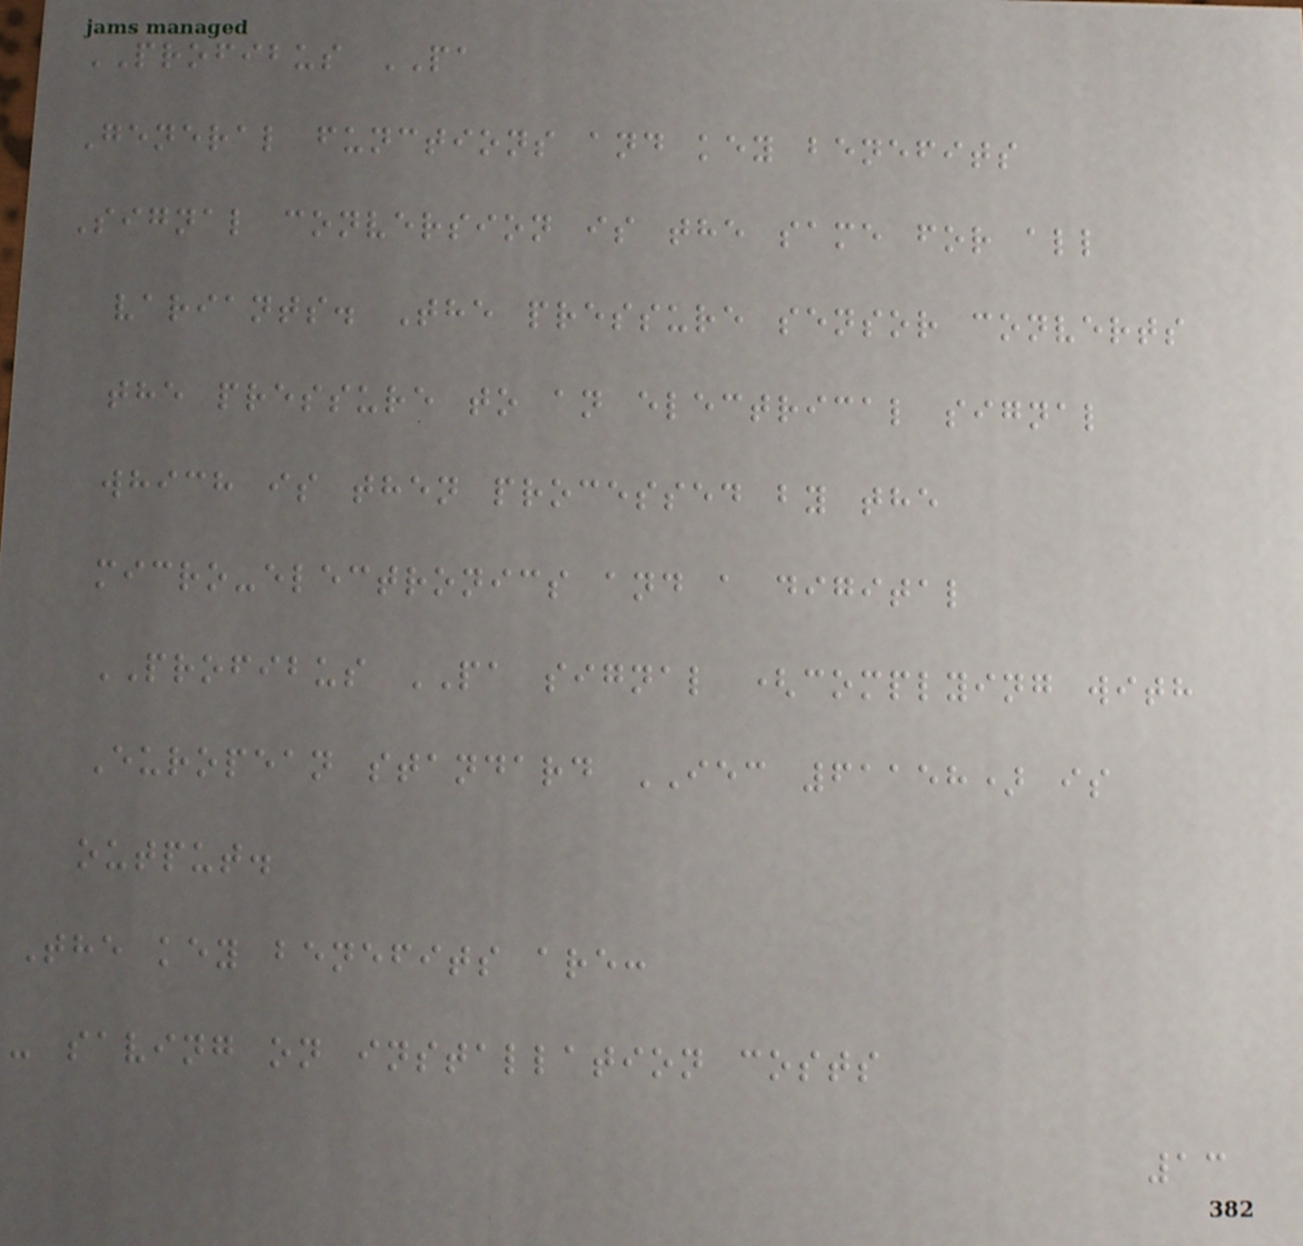PROFIBUS PA
General functions and key benefits
Signal conversion is the same for all
variants. The pressure sensor converts
the pressure to an electrical signal
which is then processed by the
micro-electronics and a digital
PROFIBUS PA signal (complying with
European standard IEC 61158) is
output.
The key benefits are:
- saving on installation costs
13
